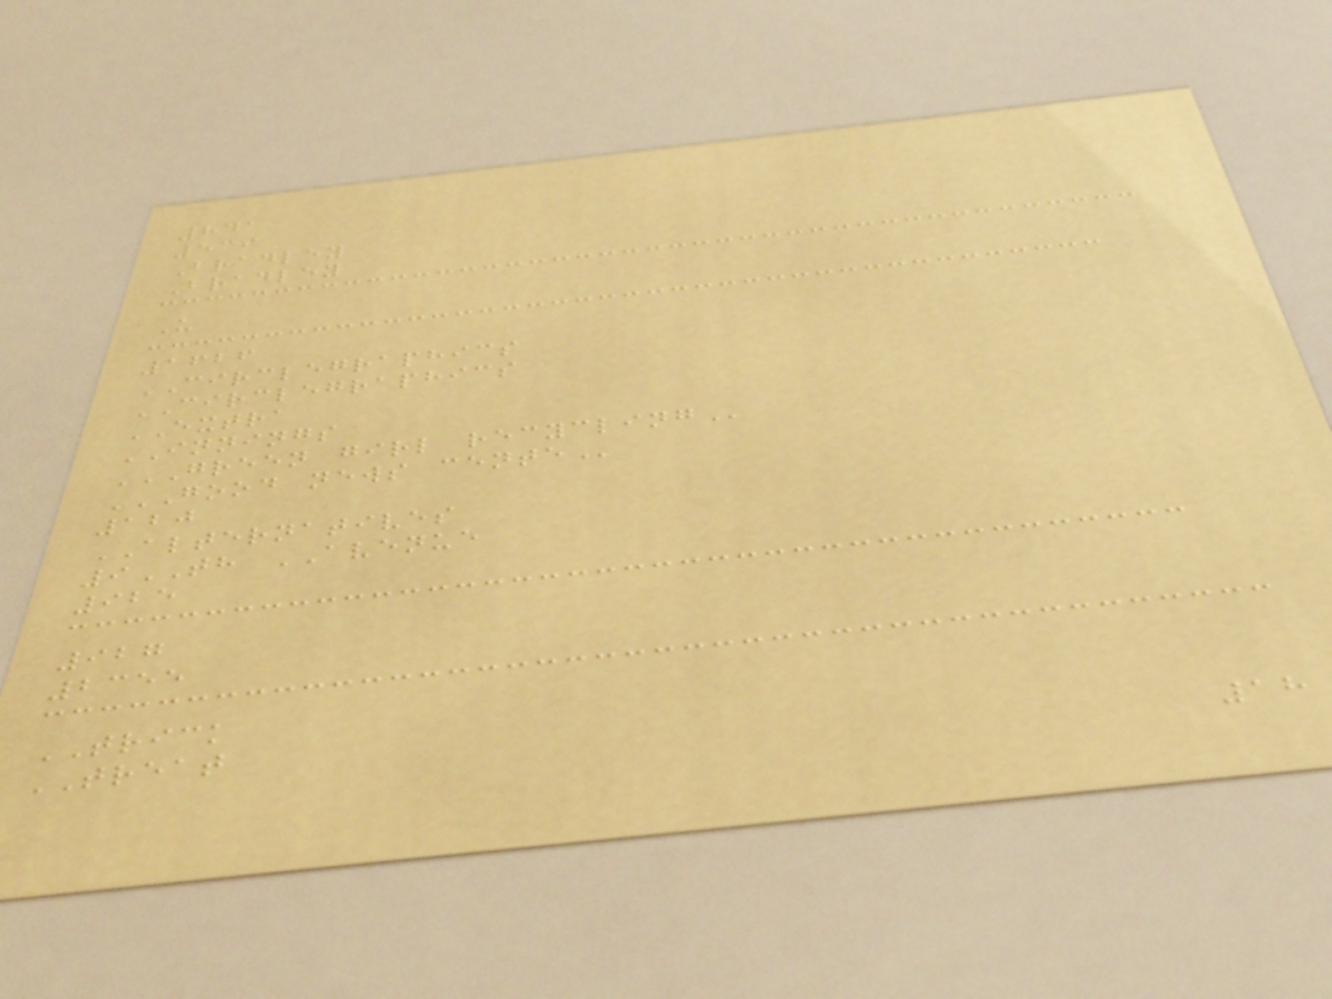841
539
Bradley
Bradley
U
1626
CIRCLEGRAPHICS
CIRCLEGRAPHICS
EXTRA
INNINGS
GREEN GIRL RECYCLING
GOOD NEWS CENTE
120
ALTERNATIVES
9TH AVENUE
925
927
2355
TRICK
TREAT
18
